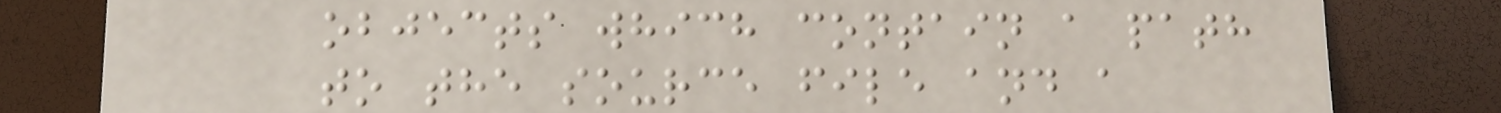objects which contain a path
to the source file and a
